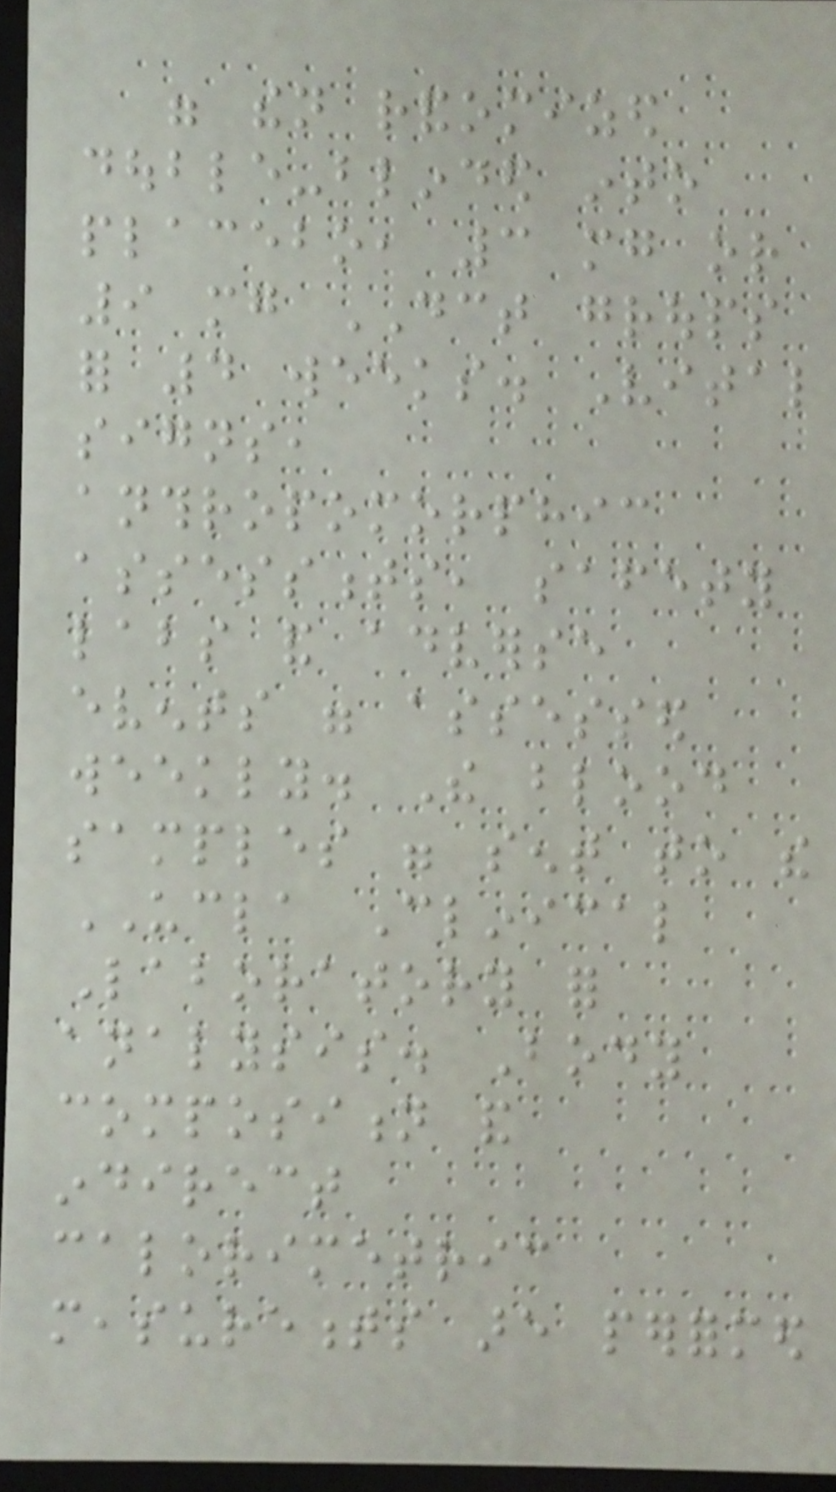were then randomized
double-blinded into
placebo, 3 mg or
9 mg DCT groups
for 4 weeks. Vital
signs,
anthropomorphic
assessments, safety
labs and adverse
events were assessed
weekly. The blood
samples were sent to the
UCLA Clinical
Laboratory for
analysis. Body
composition and
indirect
calorimetric
measurements are performed
